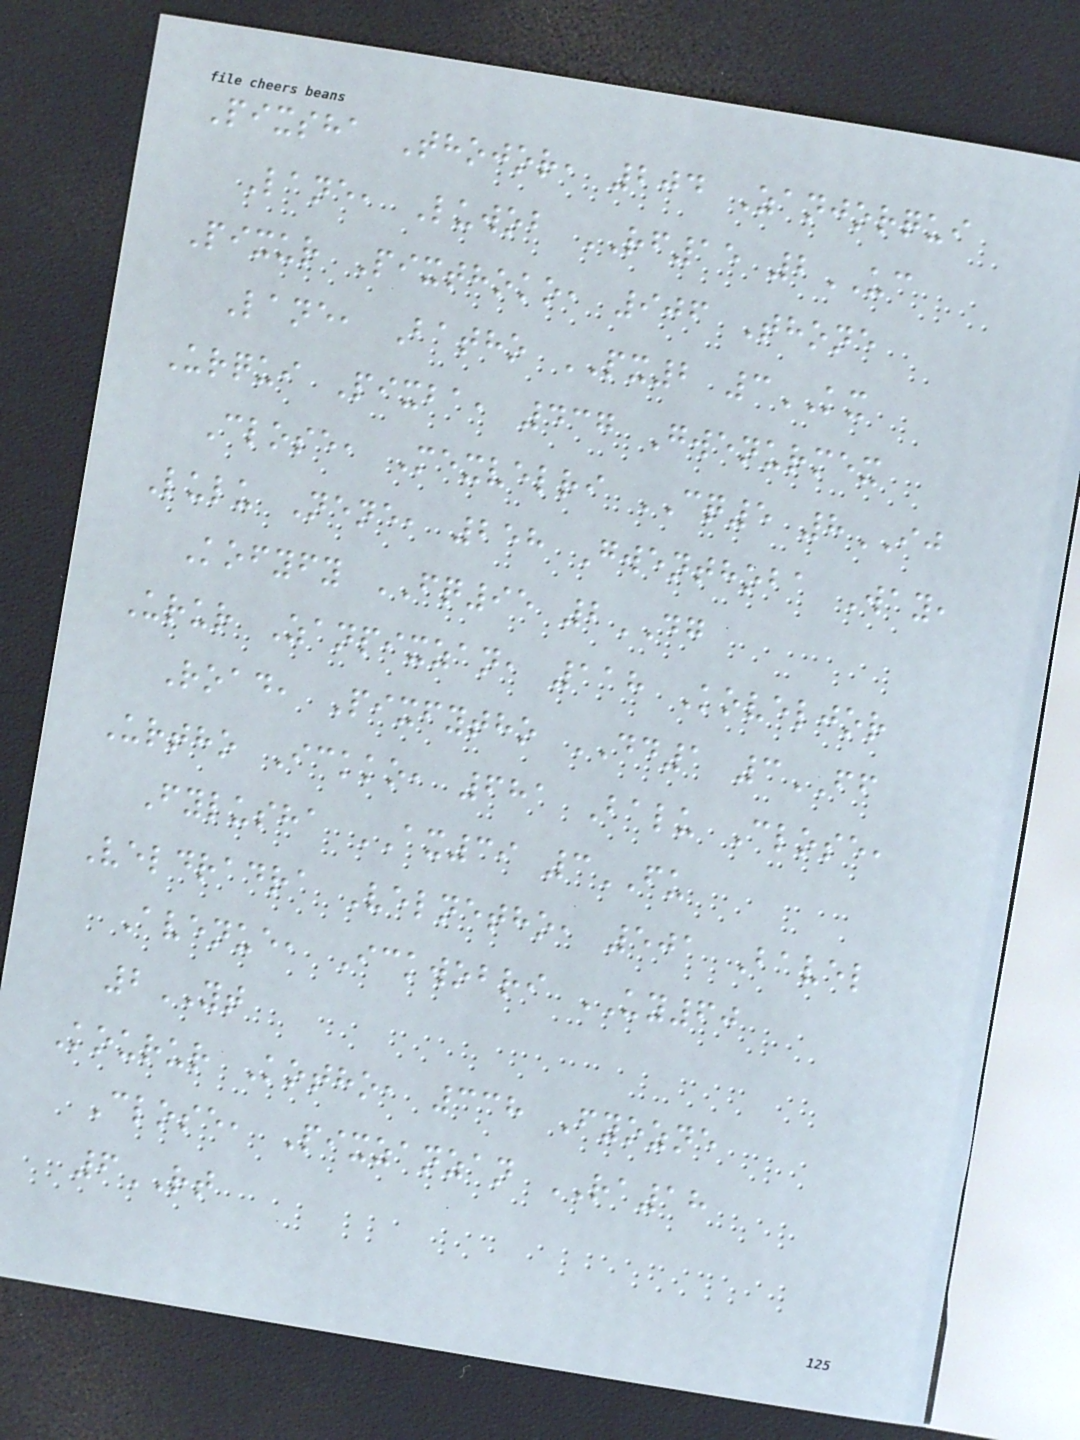Pixsha Thojor, 204 Zanjorqui
Lane, Luwob RF15 2UC
Pixur Pixthoko, 906 Thone
Lane, Batho PX2 3KX
Urqui Pixba, 437 Gwenurmex
Close, Mexvelri CQ5 8IJ
Lulu Nene, 258 Gwenthoba Way,
Kofyfy FQ95 2DG
Urur Zanpixzan, 118 Koveljor
Road, Pixfytho DD1 3FF
Urtho Ickko, 681 Balu Close,
Fylusha AX39 3FU
Veldradra Velnetho, 501 Bavel
Avenue, Ickwobri UY60
2YT
Kourur Kotho, 338 Fyozne
Close, Pixzanzan RA18
6RT
